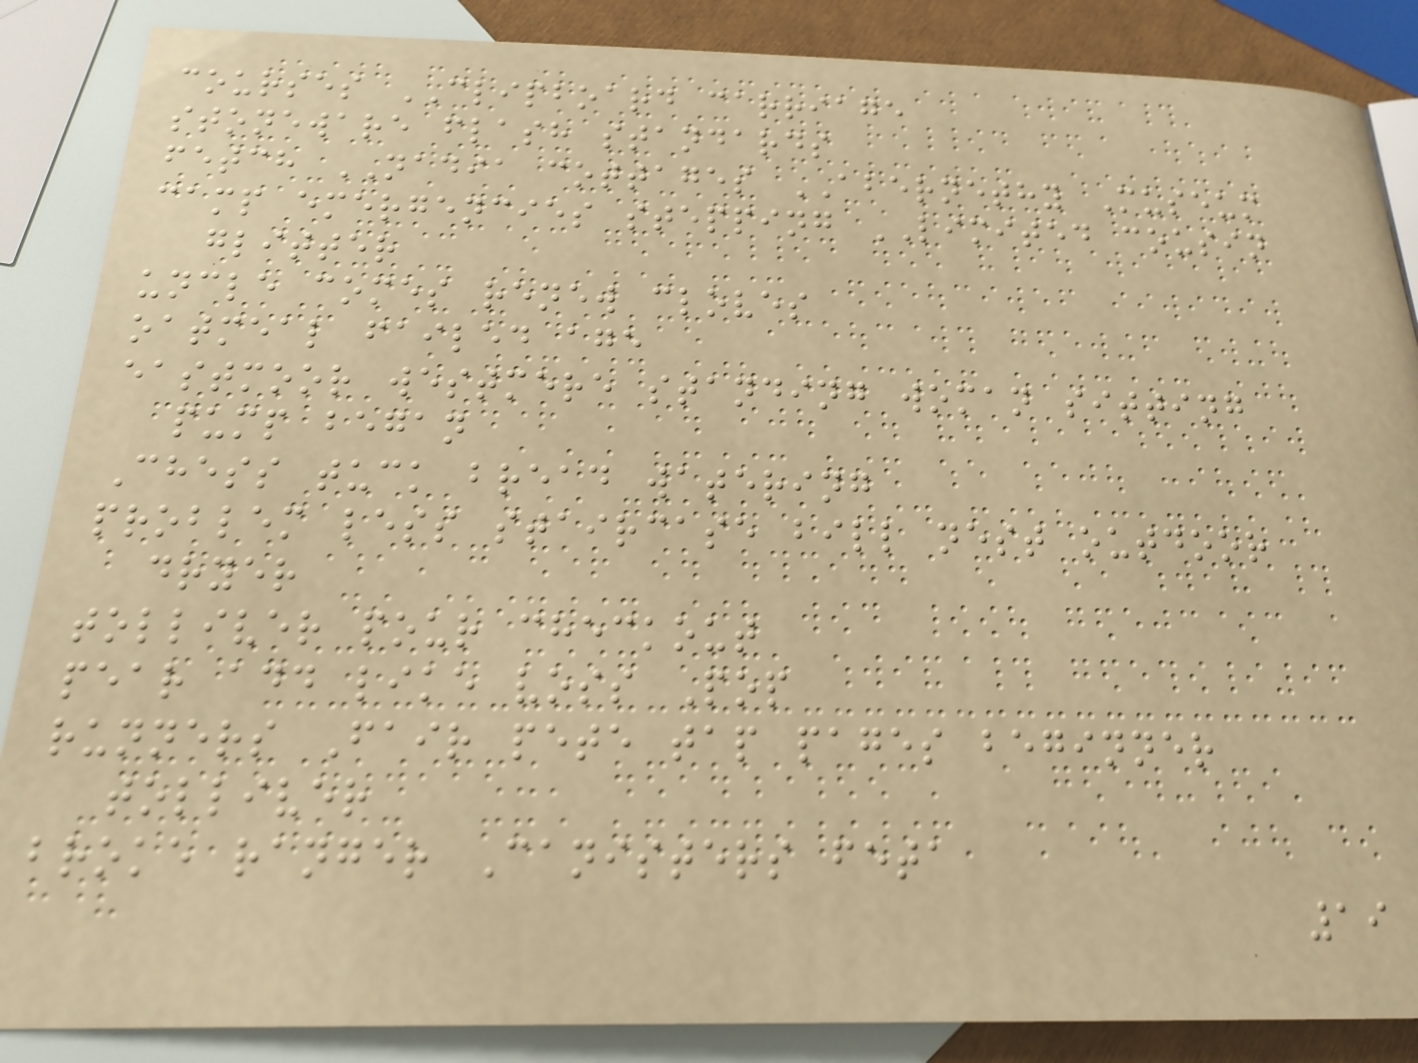courses CLIPBOARD carriage
stoneware flash standards
fetch NADIA cottages ABERNETHY Museum
camp emergencies stepping LIMITED cousin
glitter
uncle comes renew cloves
oatmeal failed age
eastmoor westmere standing woman sitting
pump began
Chess tuck bread watering
problem less staircase bill nest outdoor
dryer
tolliver pour checkout
pear add like voss Pop
runners Fair pete tap pages beginner
tolliver
broke ranger Canisters feta
19
